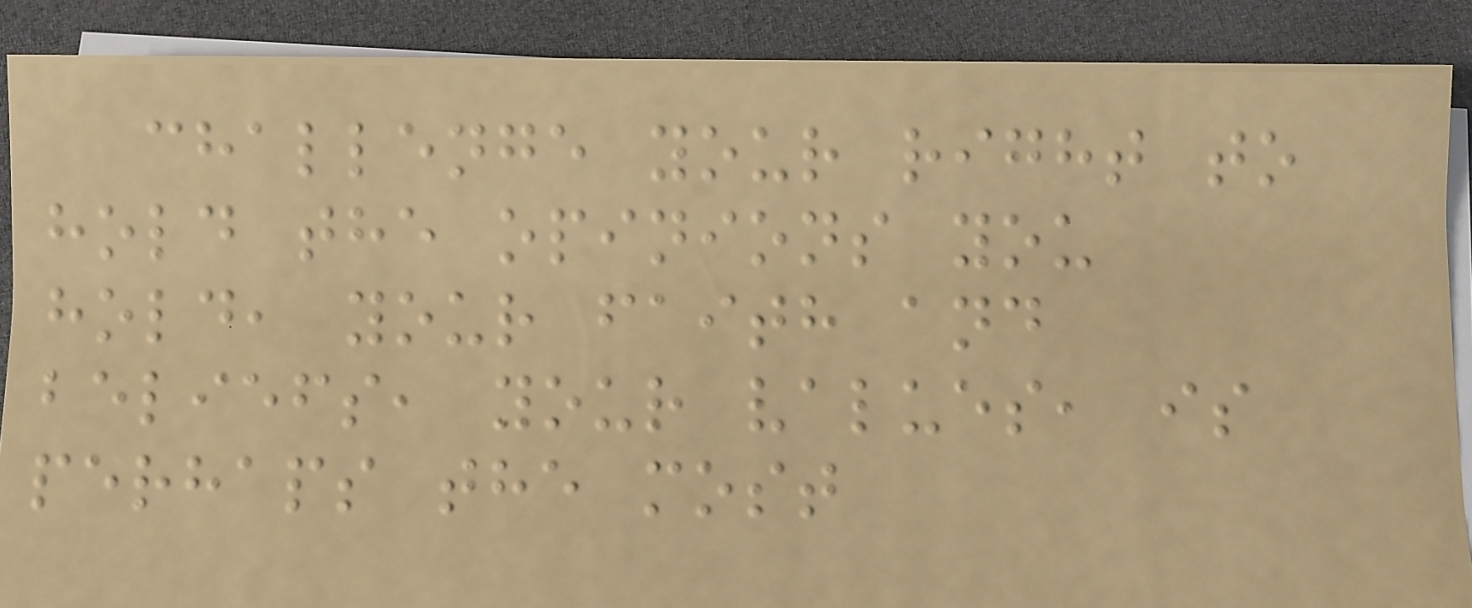challenge your right to
hold the opinions you
hold, your faith and
beliefs, your values, is
perhaps the most
